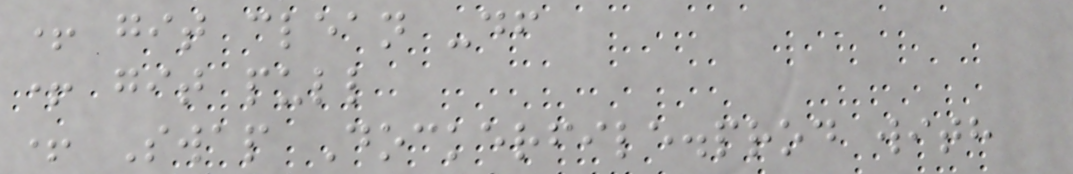+ git clean -df
+ git pull
+ Swap Dockerfile.prod with
